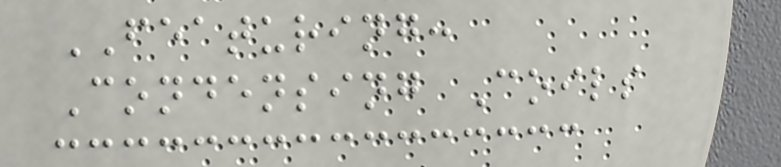FEATURING:
Condensing Coils
